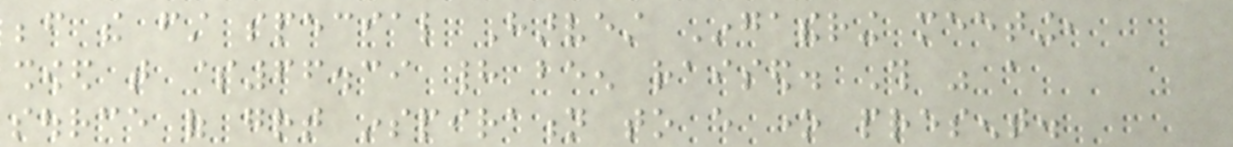before the first special Harvest Ingathering meeting,
showed that $66.39 had been raised. This was a
source of great inspiration to every one present.
